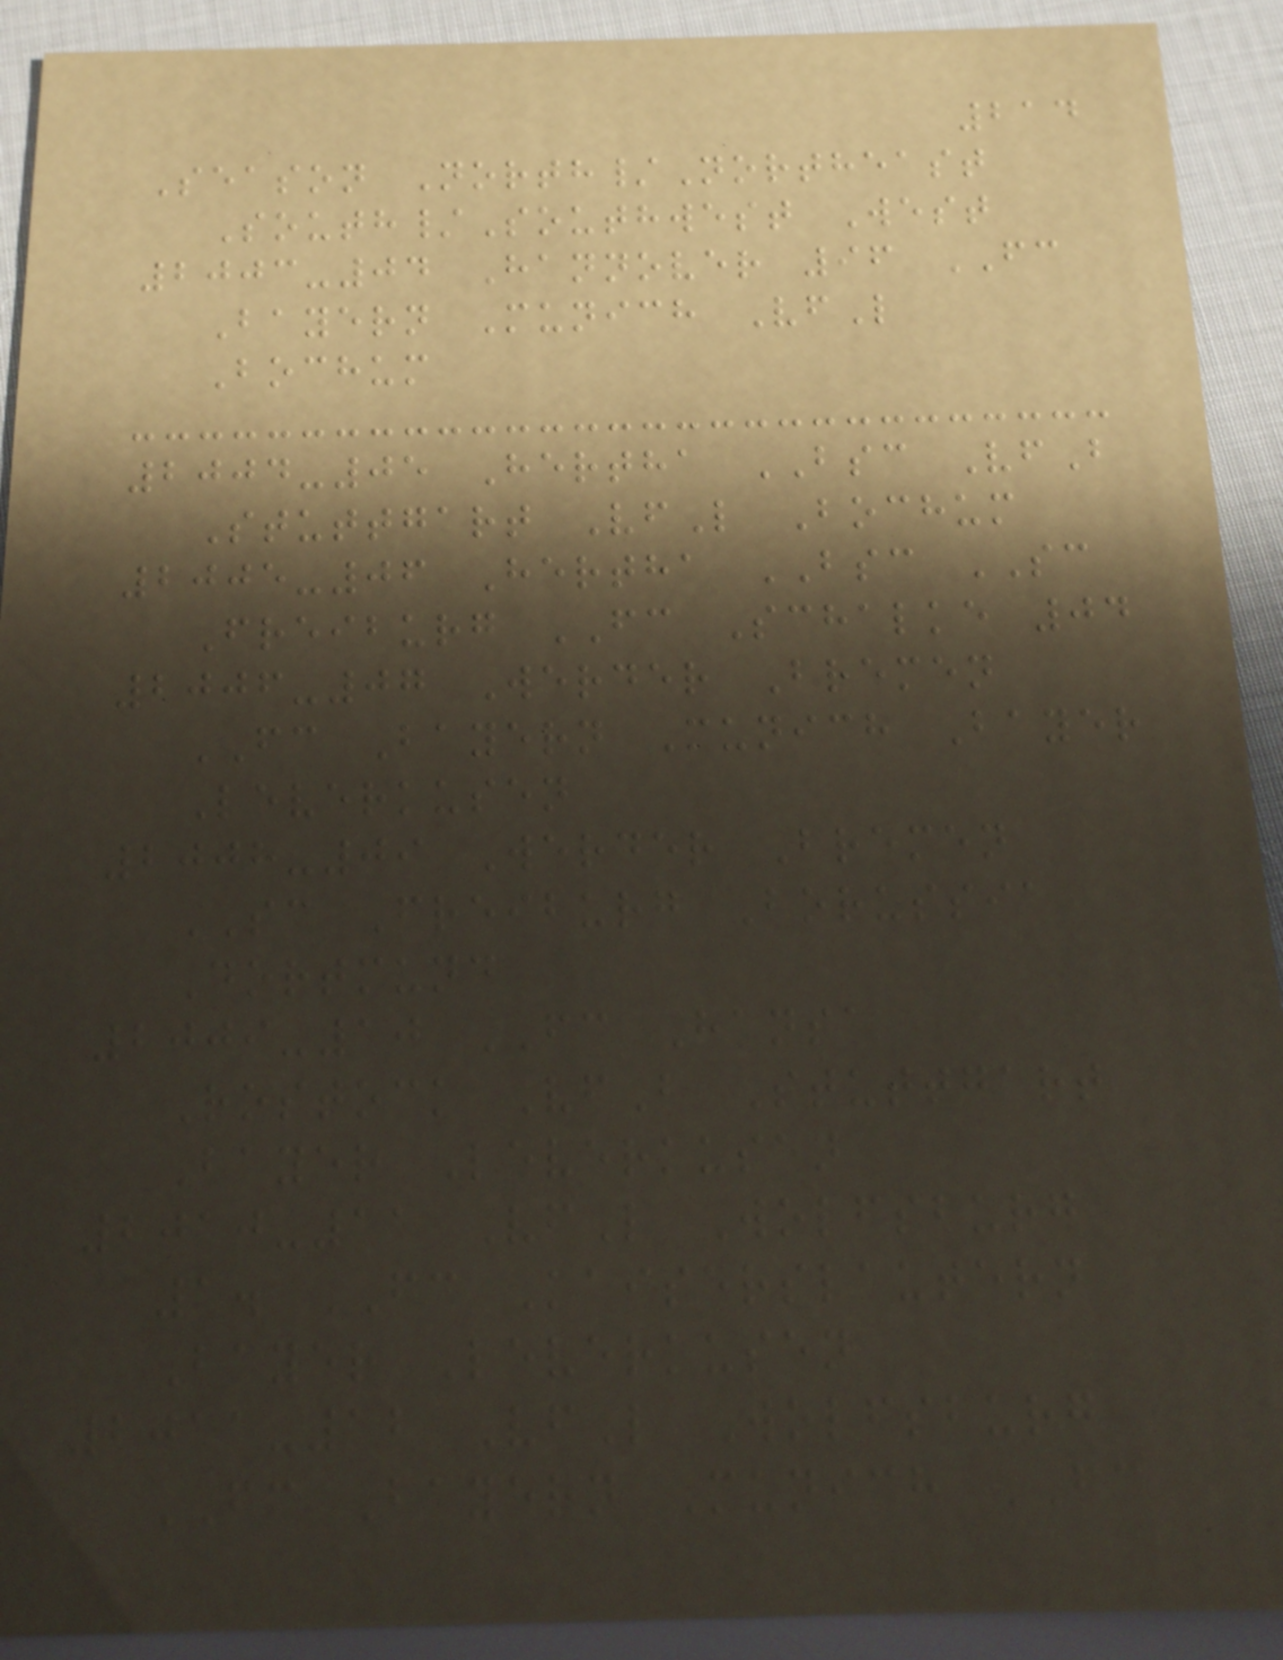214
Season North/Northeast
South/Southwest West
2003-04 Hannover 96 FC
Bayern Munich VfL
Bochum
2004-05 Hertha BSC VfB
Stuttgart VfL Bochum
2005-06 Hertha BSC SC
Freiburg FC Schalke 04
2006-07 Werder Bremen
FC Bayern Munich Bayer
Leverkusen
2008-09 Werder Bremen
SC Freiburg Borussia
Dortmund
2009-10 FC Hansa
Rostock VfB Stuttgart
Bayer Leverkusen
2010-11 VfL Wolfsburg
1. FC Kaiserslautern
Bayer Leverkusen
2011-12 VfL Wolfsburg
FC Bayern Munich FC
